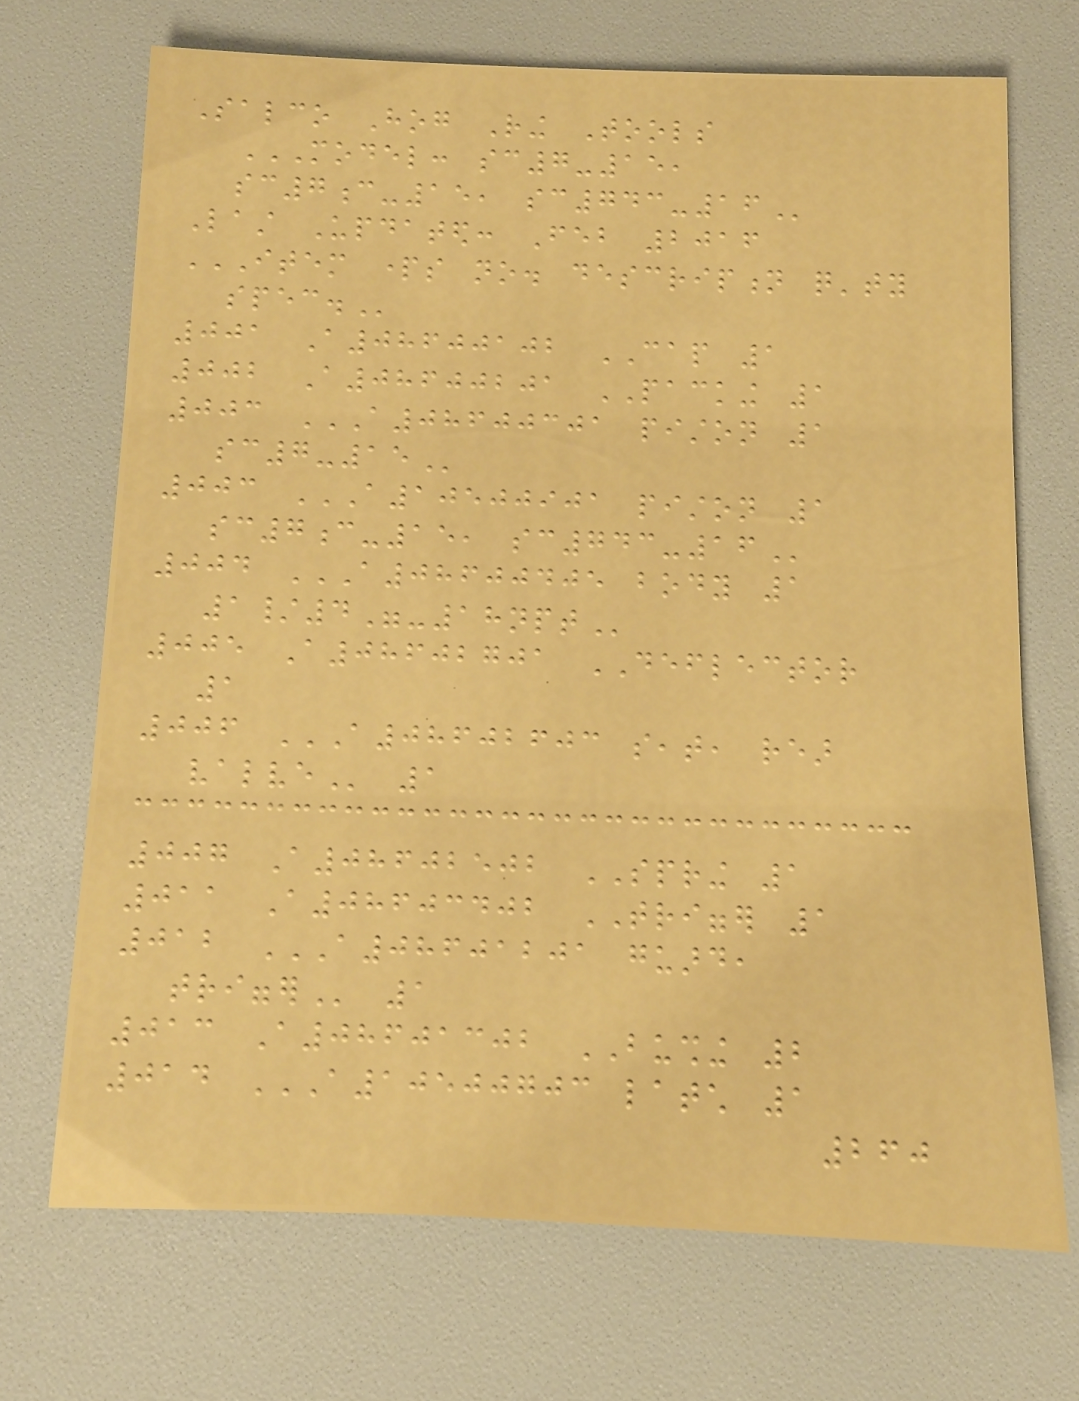Salco Hog Ring Tools
MODEL: SC7-15,
SC7C-15, SC743-16
Last Updated: Feb 2016
ITEM PARTS NO. DESCRIPTION Q'TY
SPEC.
001 A08600102 CAP 1
002 A08600201 PACKING 1
003 A08600301 PISTON 1
SC7-15
003 A10500901 PISTON 1
SC7C-15, SC743-16
004 A08600405 BODY 1
1/4"-18NPT
005 A08602701 DEFLECTOR
1
006 A08602603 SEAT, REAR
VALVE 1
007 A08602502 SPRING 1
011 A08603402 TRIGGER 1
012 A08601201 GUARD,
TRIGGER 1
013 A08601302 BUSHING 2
014 A10500703 LATCH 1
260
